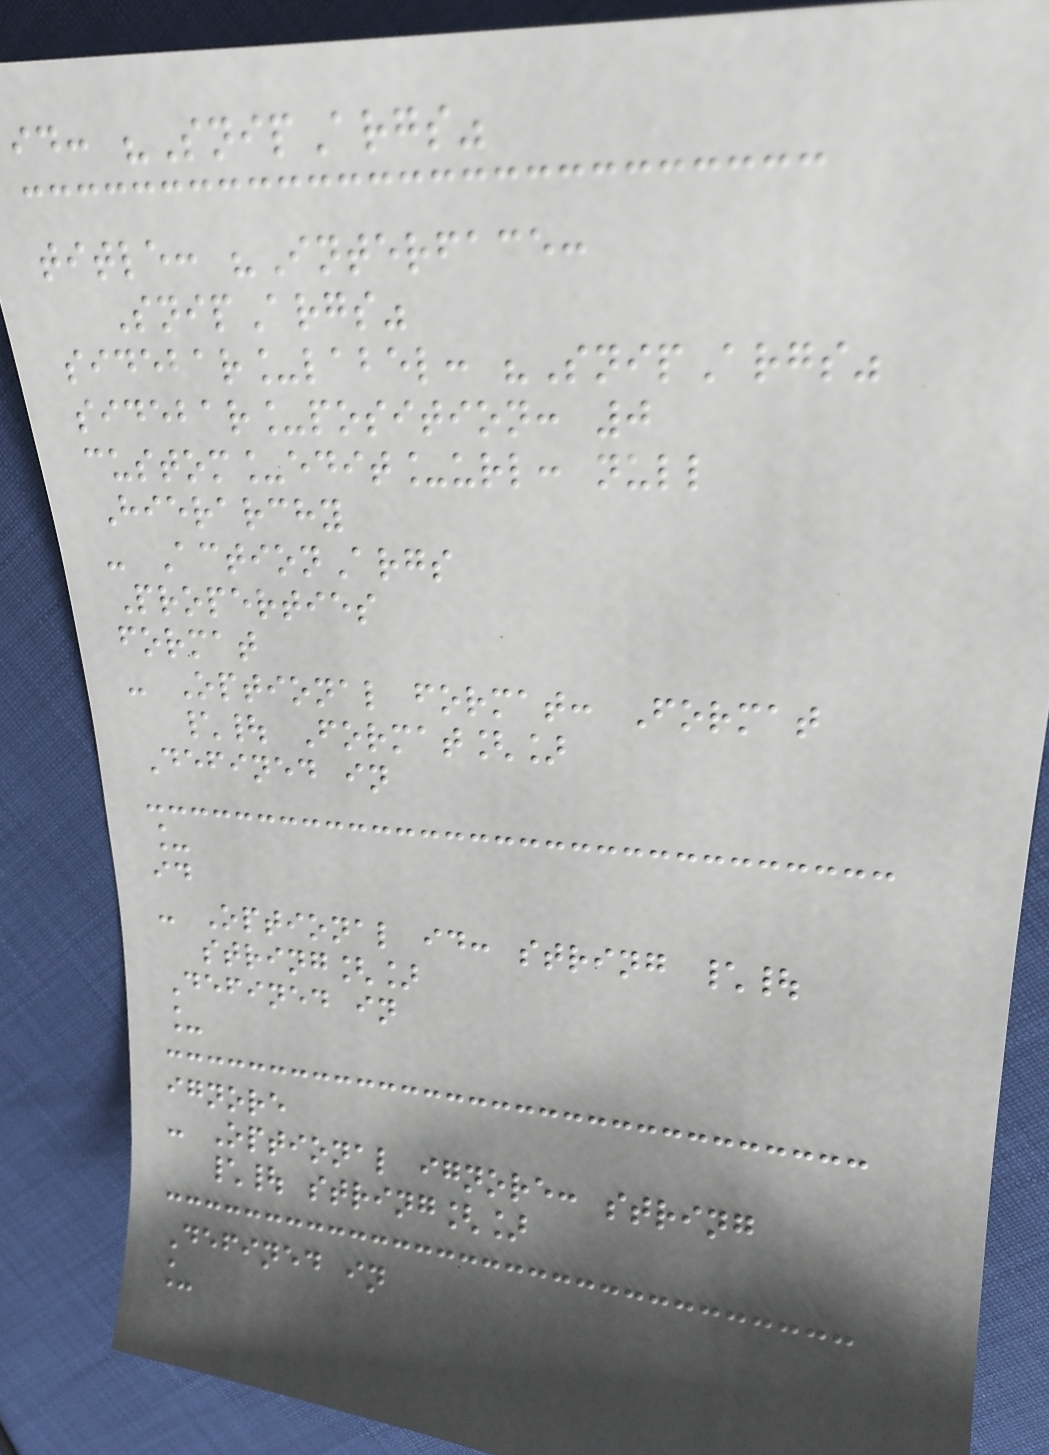id: "SnipArgs"
title: "Interface:
SnipArgs"
sidebar_label: "SnipArgs"
sidebar_position: 0
custom_edit_url: null
Hierarchy
- ActionArgs
Properties
format
- Optional format: Format
\| Format[]
Defined in
_
id
- Optional id: string \|
string[]
Defined in
_
ignore
- Optional ignore: string
\| string[]
Defined in
_
